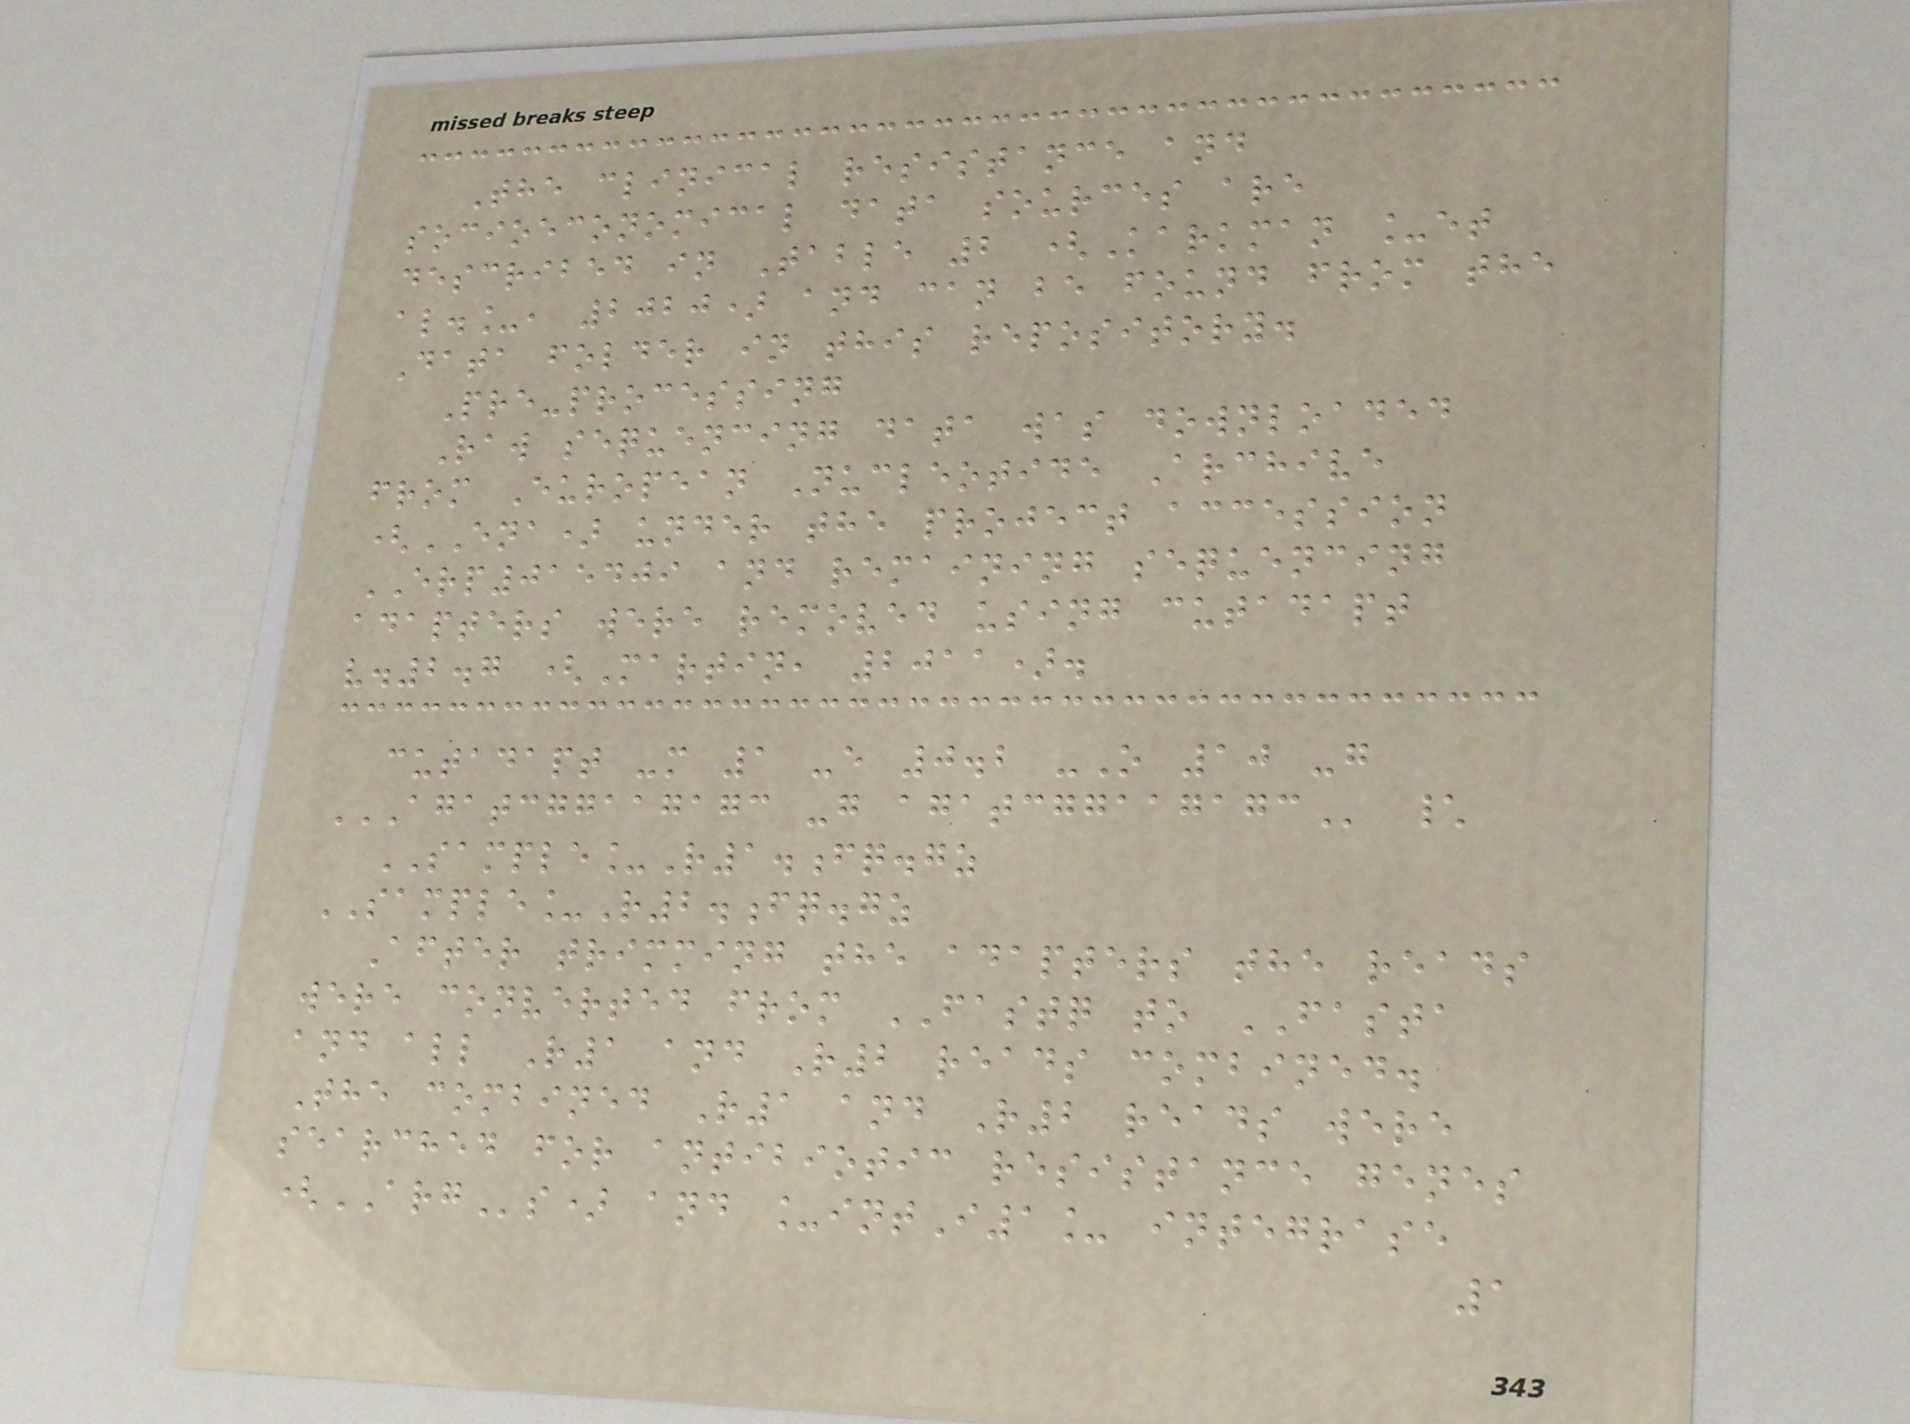The clinical resistance and
socioeconomical data sources are
described in Table 2 (Karkman _et
al._, 2020) and can be found from the
Data folder in this repository.
Pre-processing
Raw sequencing data was downloaded
from European Nucleotide Archive
(ENA) under the project accession
ERP015409 and remaining sequencing
adapters were removed using cutadapt
v.2.7 (Martin, 2011).
cutadapt -m 1 -e 0.2 -O 10 -g
AGATCGGAAGAGC -G AGATCGGAAGAGC \
SAMPLE_R1.fq.gz
SAMPLE_R2.fq.gz
After trimming the adapters the reads
were converted from FASTQ to FASTA
and all R1 and R2 reads combined.
The combined R1 and R2 reads were
searched for antibiotic resistance genes
(ARGs) and _intI1_ integrase
1
